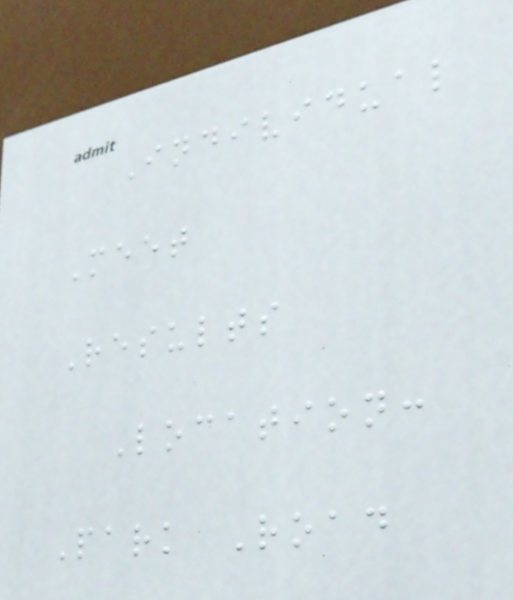Individual
Meet
Results
Location:
Park Road
